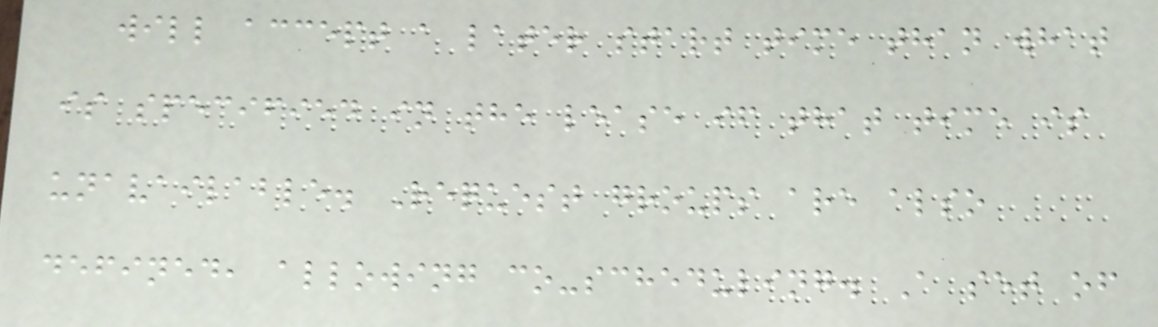will accept a later start time than what
is specified in the lease if that time is
unavailable. Request groups are also
defined, allowing co-scheduling. A set of
